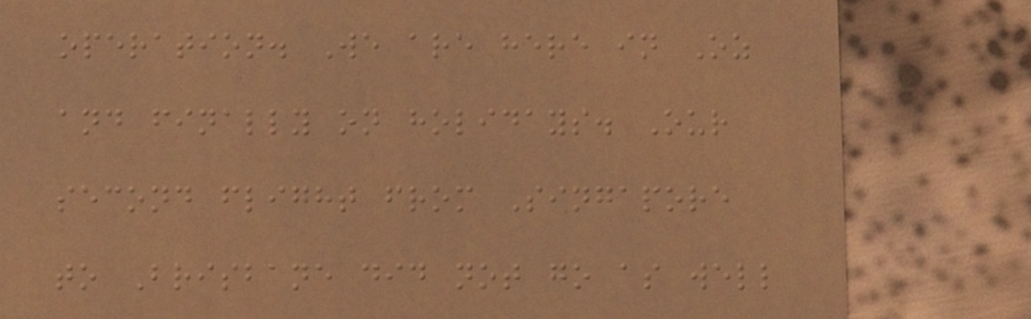operation. We are here in Oz
and finally on holidays. Our
second flight from Singapore
to Brisbane did not go as well
